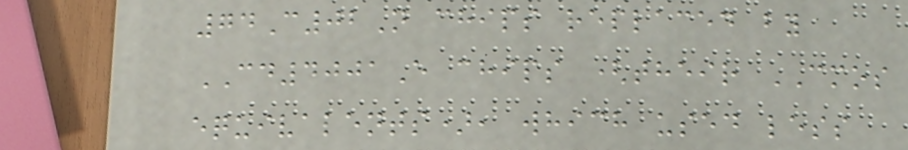74C02N chips replaced by
CD4001E chips (their CMOS
equivalents), which used less
